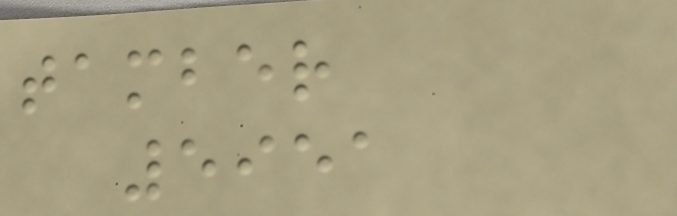tamber
5951
